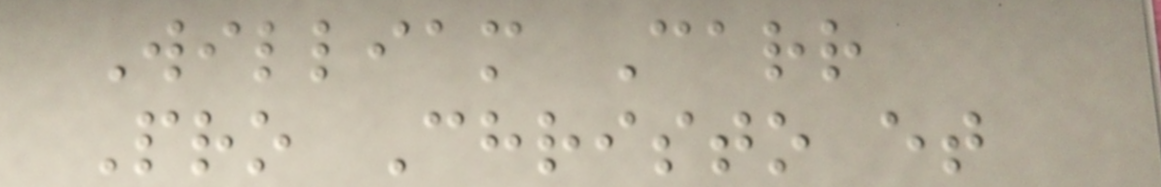William Carr
Pro Christo et
